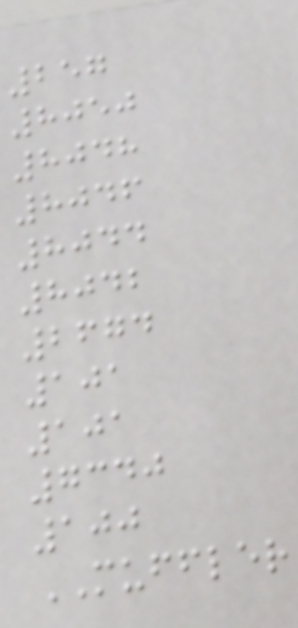257
8050
8048
8046
8044
8042
2674
101
101
7340
100
MUFFLER
